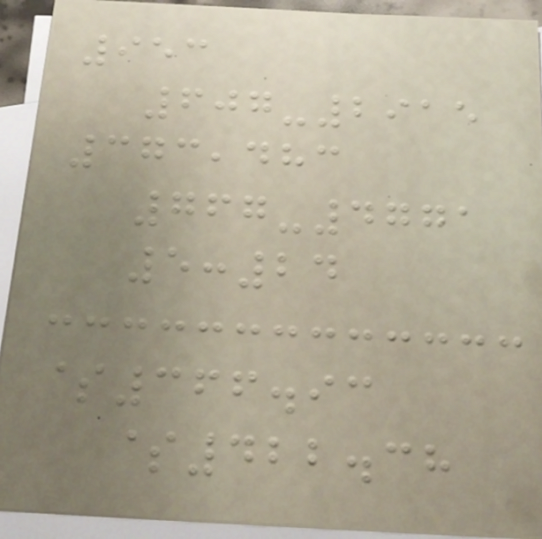953
607-2915
373,483
767-4771
5:24
$366.93
$422.38
